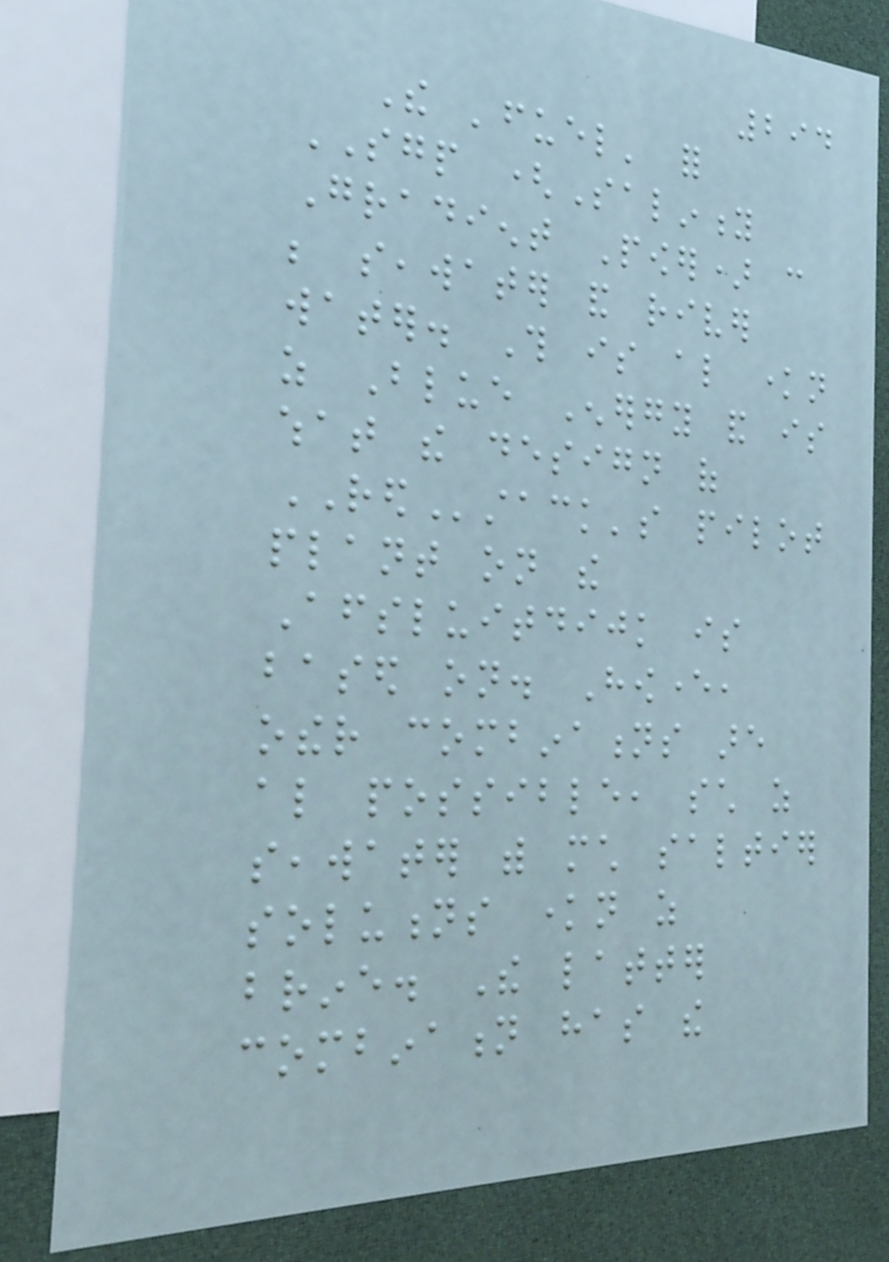294
The 'fuel' for
SGP (Salinity
Gradient Power) can
be seawater and river
water. This is also known
as Blue Energy and is
what the design of
REDstack's pilot
plant on the
Afsluitdijk is
based on. However,
other combinations are
also possible, such as
seawater with much saltier
solutions known as
brine. The latter
combination has the
